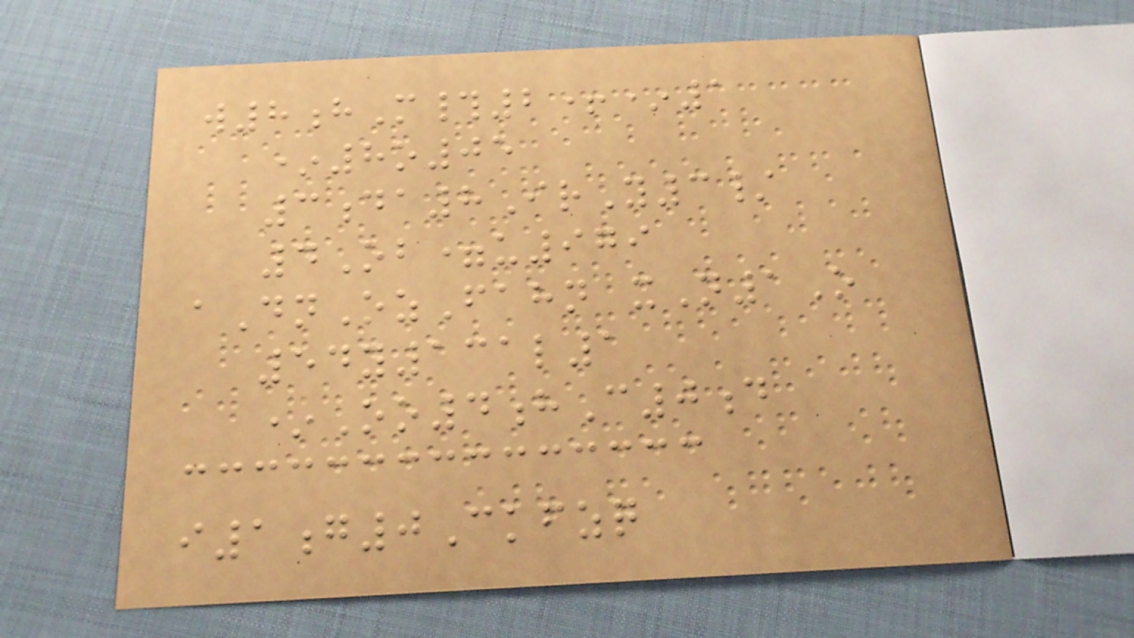w8hM#2+*1
*8o05
3da8IrY3/
4Ob=u979
aDnOzFahn xN1O
54y131l1
*Oo4hC0d
i1g0Ckfzq
